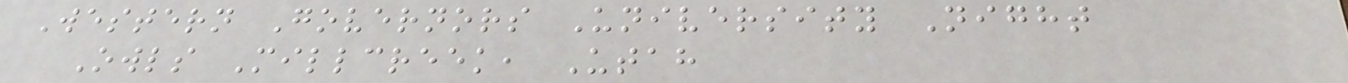Western Governors University Night
Owls Millcreek, Utah
